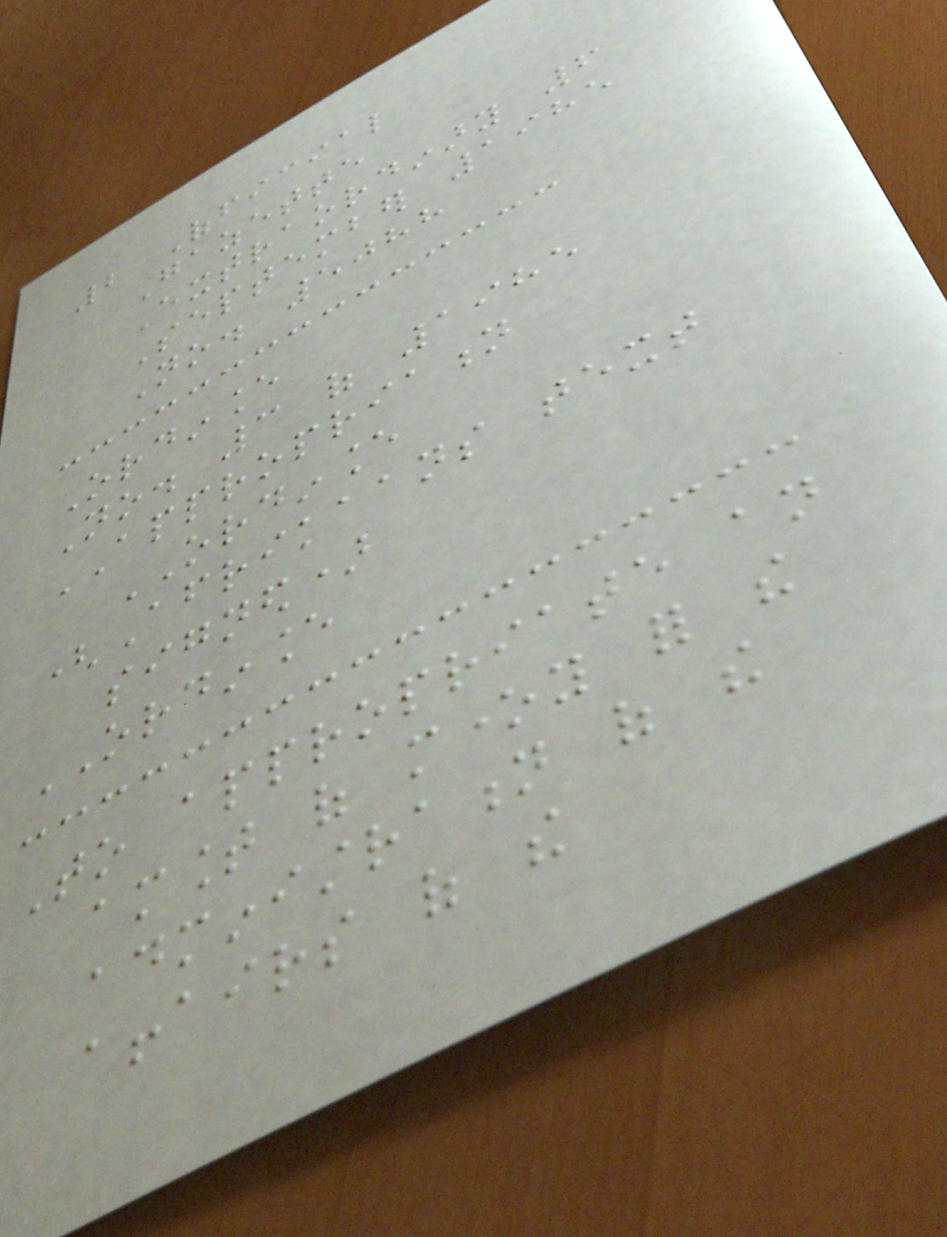2 Official
Gazette
Extraordinary 6
September 1985
No. 5088
Ordinance
No. 3 of 1985
APPROPRIATION
ORDINANCE
(Afrikaans text
signed)
ORDINANCE
To appropriate an
amount of money for the
administration of the
affairs of the
